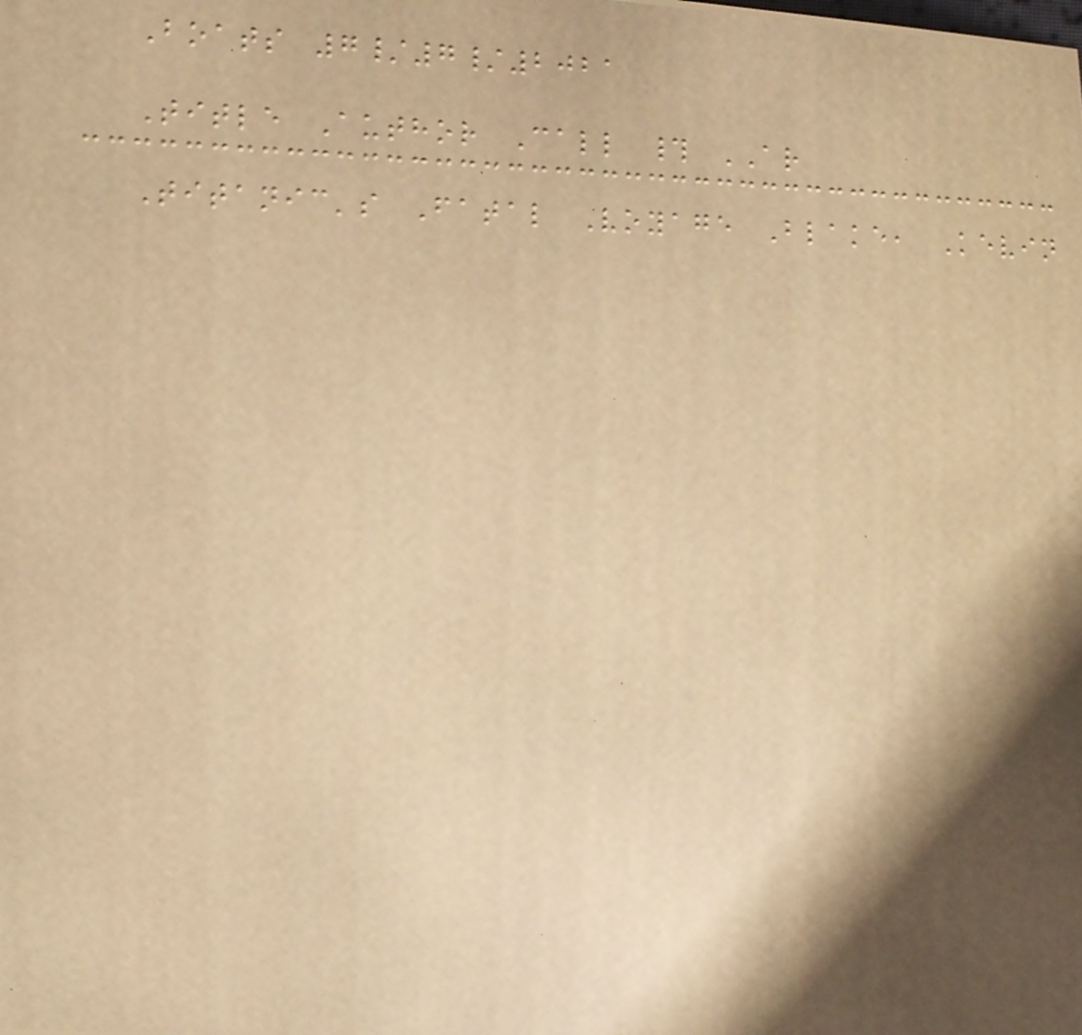Boats 7/7/2021
Title Author Call # AR
Titanic's Fatal Voyage Blake, Kevin
